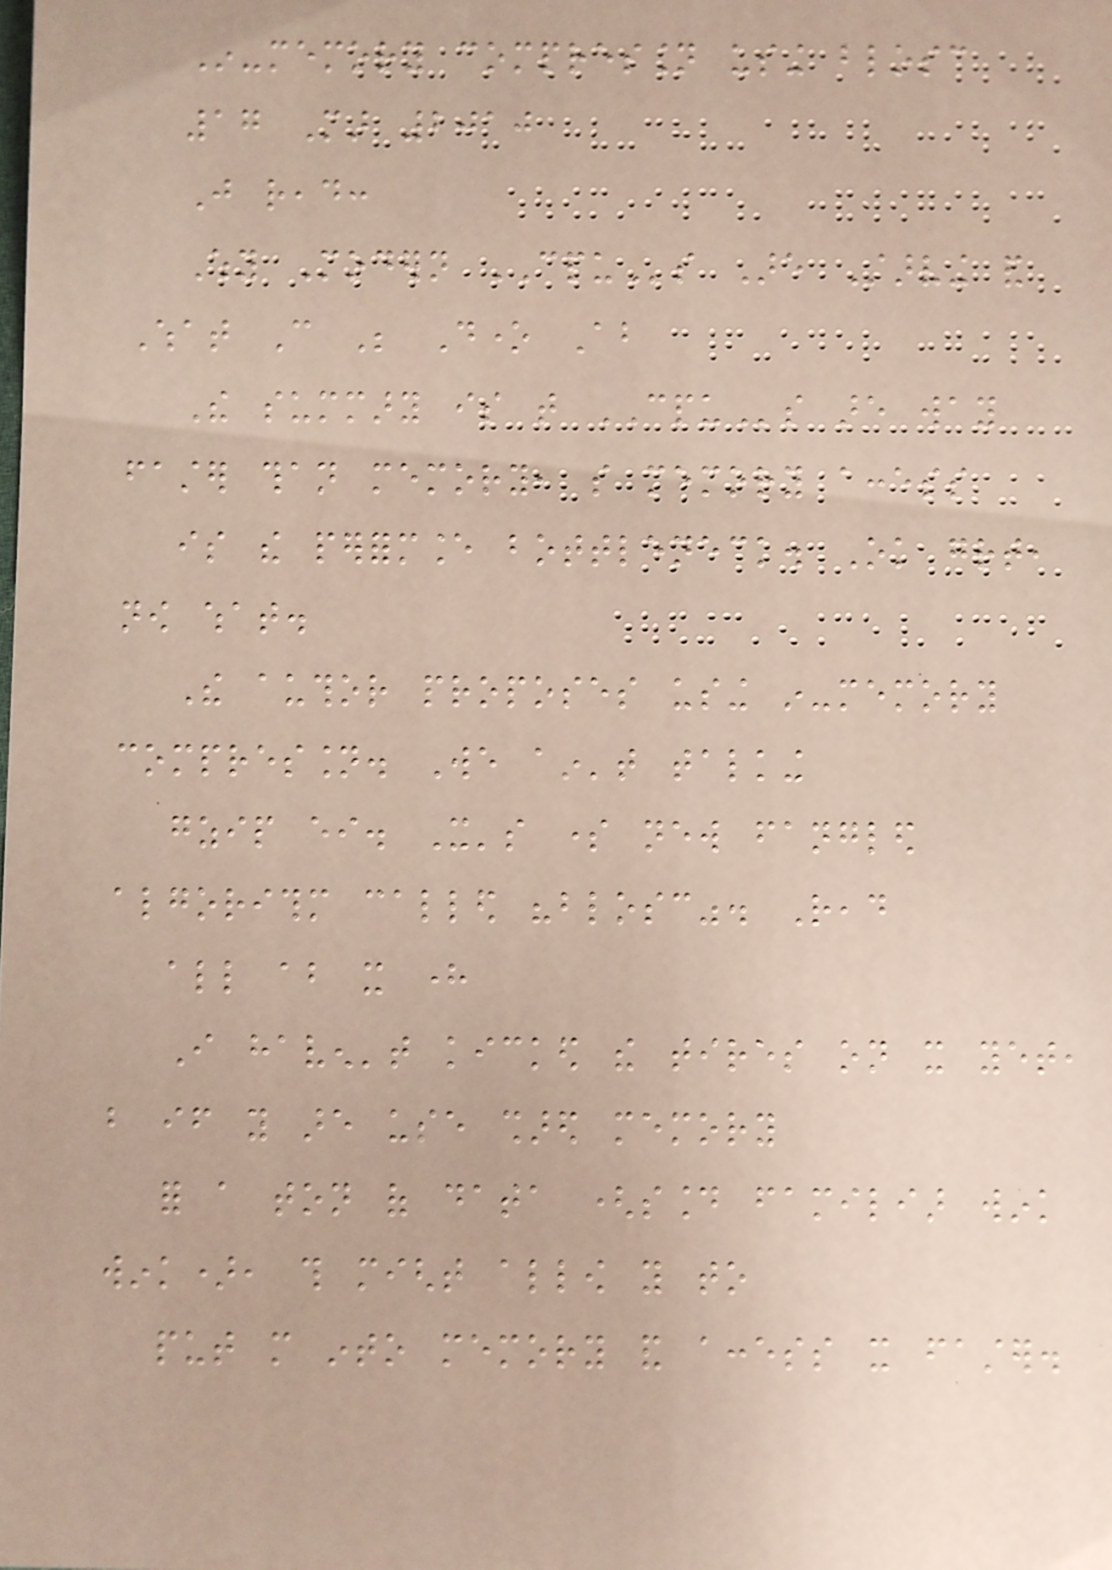In-memory compression using blosc
17 Mar 2010
Just read:
Why Modern CPUs Are Starving and
What Can Be Done About
The summary is that CPUs are way
faster than memory, so memory access
is the performance bottleneck. Ok great,
now what.
The author proposes using in-memory
compression. We ain't talking
gzip either. It's some new fangled
algorithm called "blosc". Read
all about it here
I haven't kicked the tires on it yet,
but if you are use shared memory
for a ton of data (sound familiar wink
wink), this might allow you to
put more into memory and access it faster.
